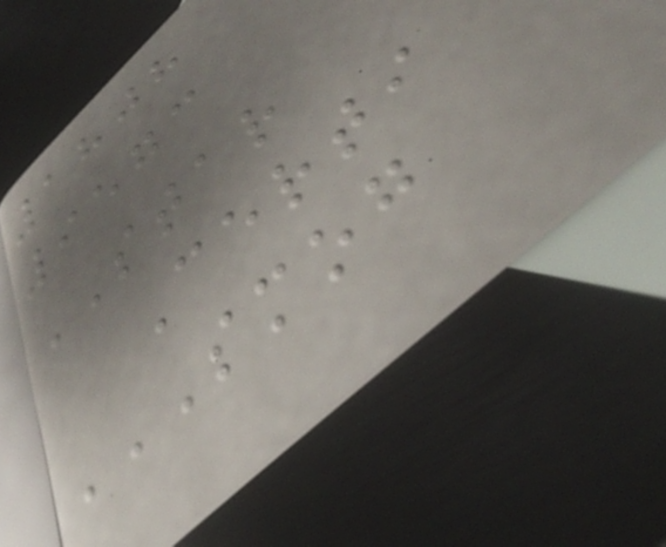1808
9573
STAR
Certi
SMOG
